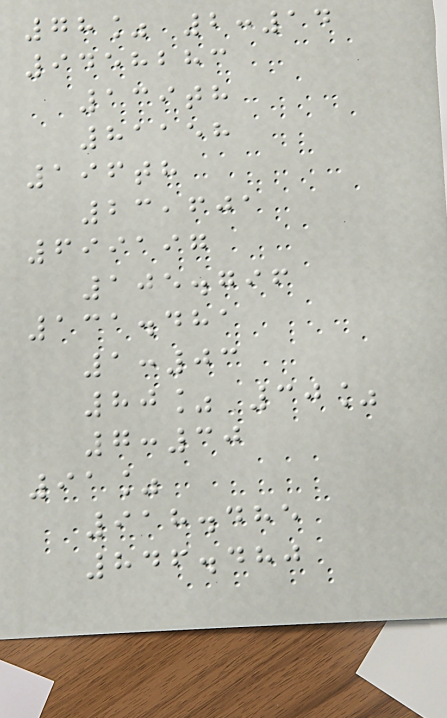78% 2:14
9458283
139th
81158
196th
23,601
699197
105.796
131.481
1:03
80% 30%
7:30
91%
918.485
846.480
